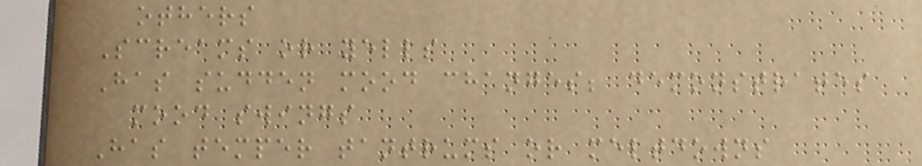others
Screams or yells
Has sudden mood changes; demonstrates
mood swings
Has temper tantrums or meltdowns
